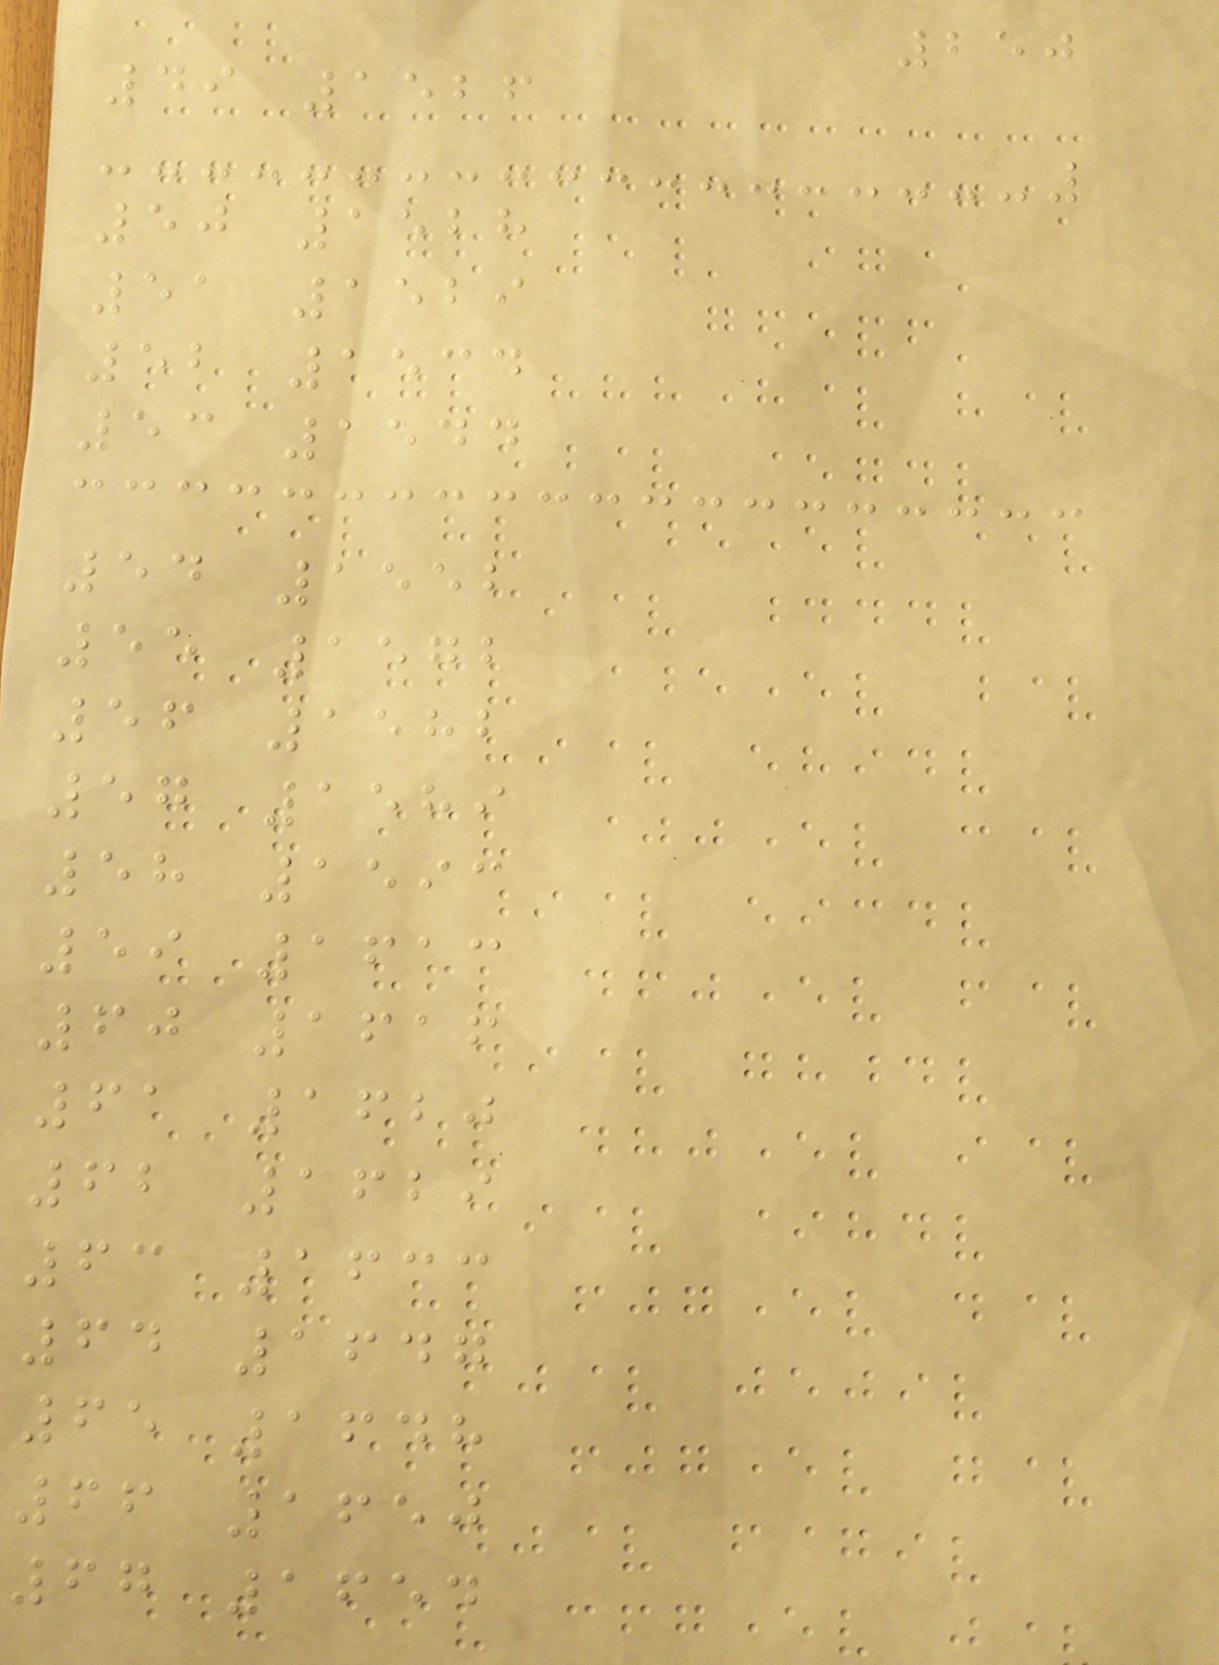250
49 1526
50 1528
51 1529
52 1534
53 1544
54 1552
55 1572
56 1582
57 1589
58 1593
59 1613
60 1616
61 1620
62 1629
63 1633
64 1647
65 1648
66 1650
67 1654
